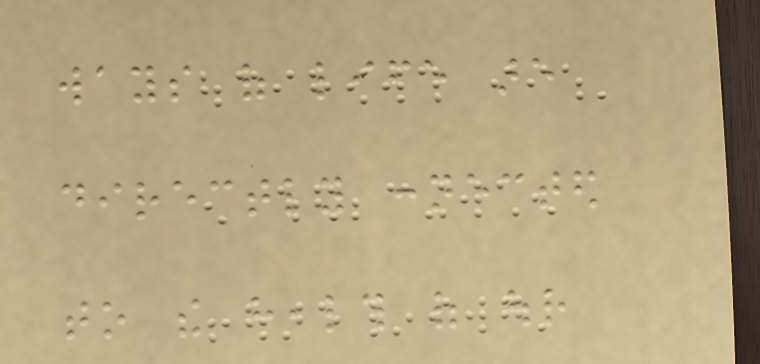ways of life are
directly connected
to the health of our
